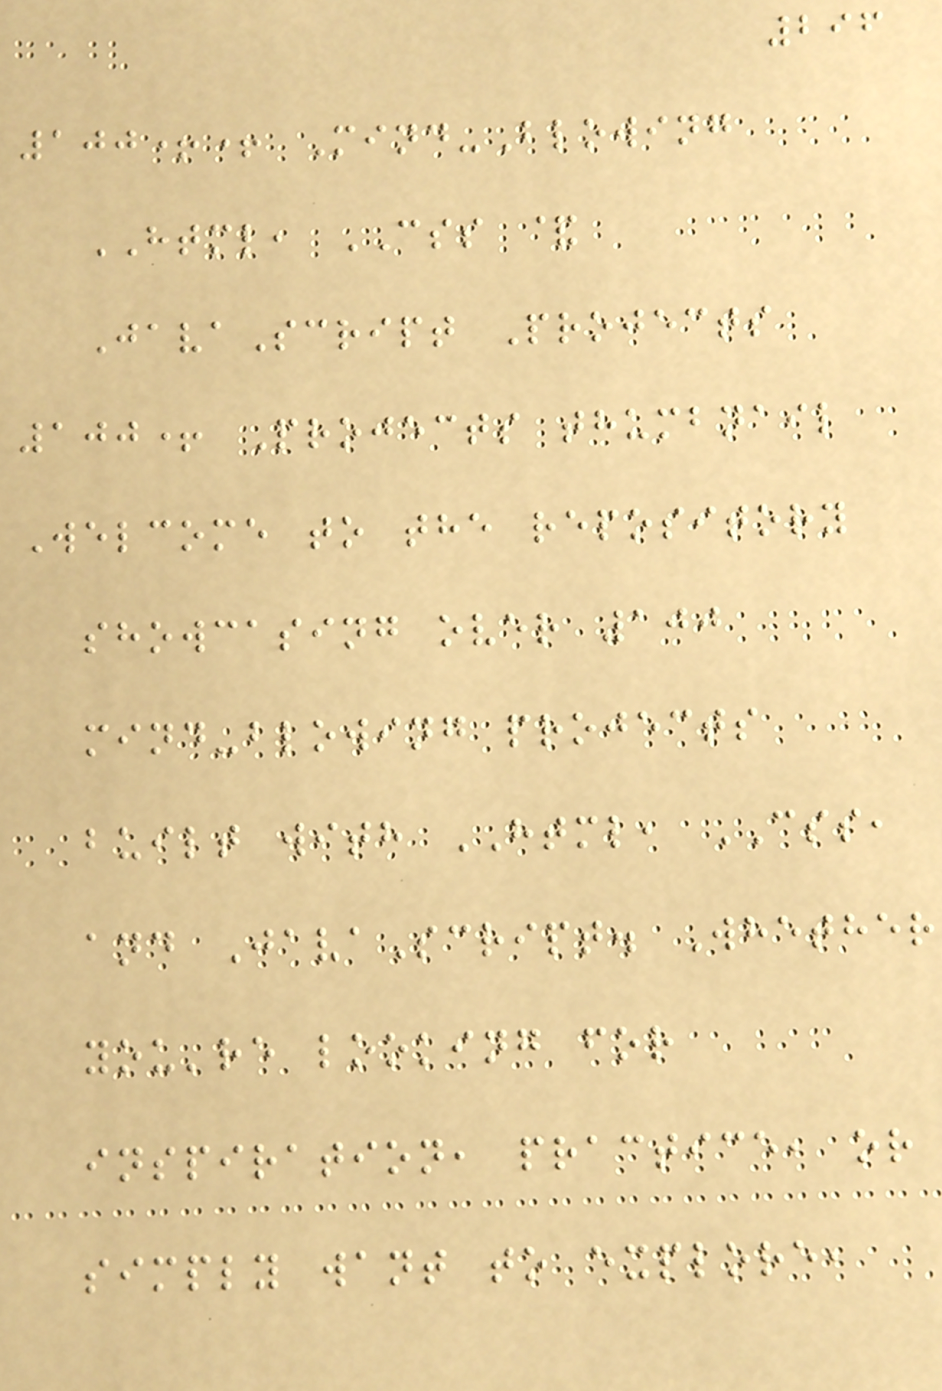296
100++ Mind-Blowing
HTML, CSS &
JavaScript Projects
100+ Projects thumbnail
Welcome to the repository
showcasing over 100
mind-blowing projects
built with HTML, CSS,
and JavaScript. Whether
you're looking for
inspiration, practice, or
simply want to explore,
